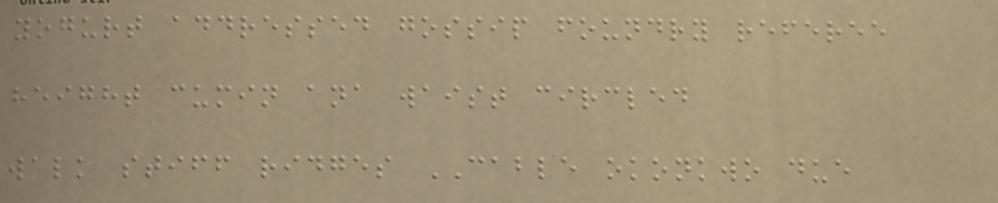yogurt addressed gossip foundry referee
height cumin ana waist circled
walk stiff ridges CABLE okonkwo due
